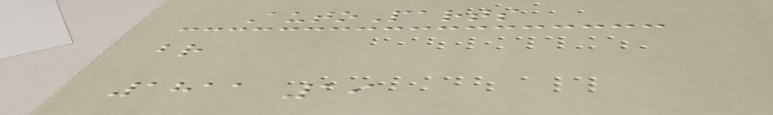AutoParts
br
1811 19
